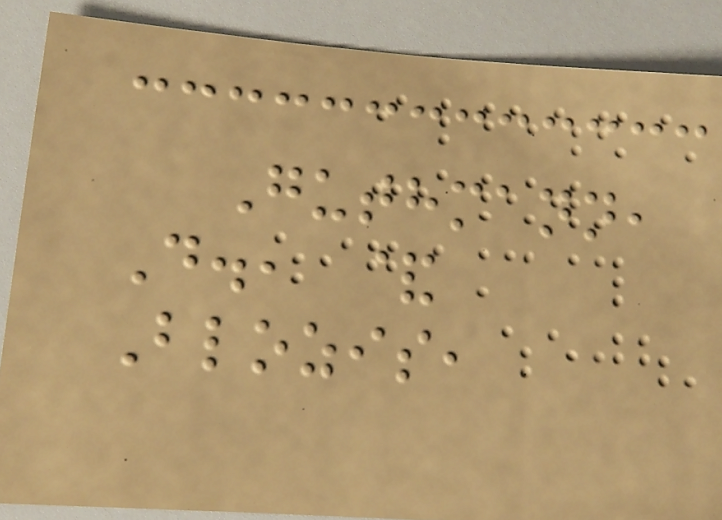Guthmann,
D., &
Blozis,
